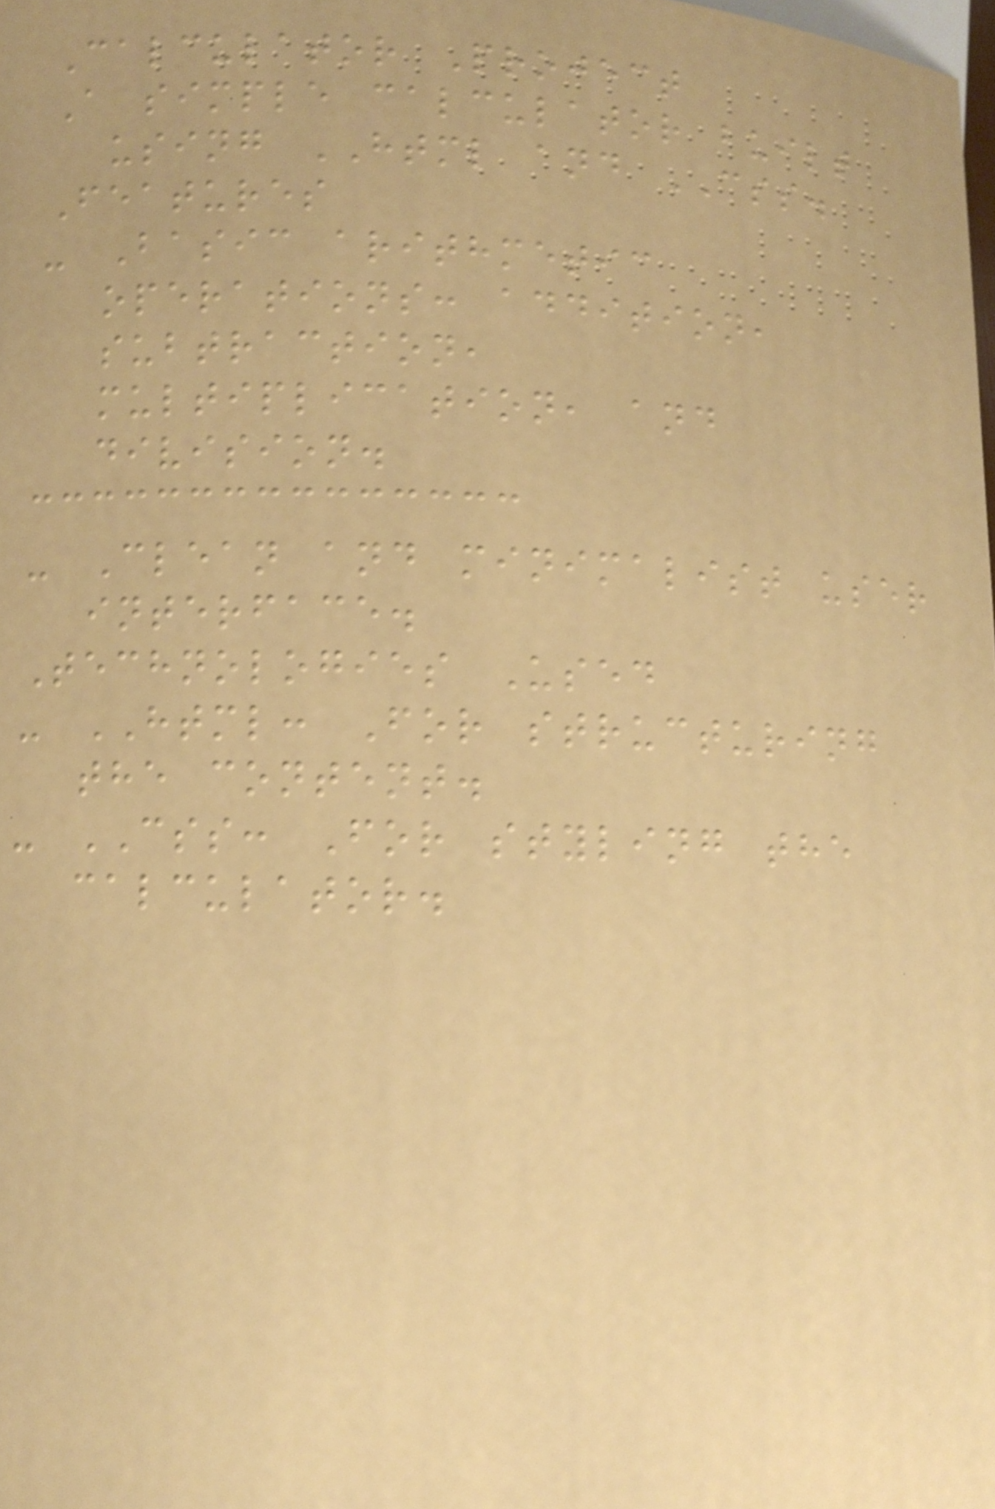Calculator Project
A simple calculator built
using HTML and CSS.
Features
- Basic arithmetic
operations: addition,
subtraction,
multiplication, and
division.
- Clean and minimalist user
interface.
Technologies Used
- HTML: For structuring
the content.
- CSS: For styling the
calculator.
